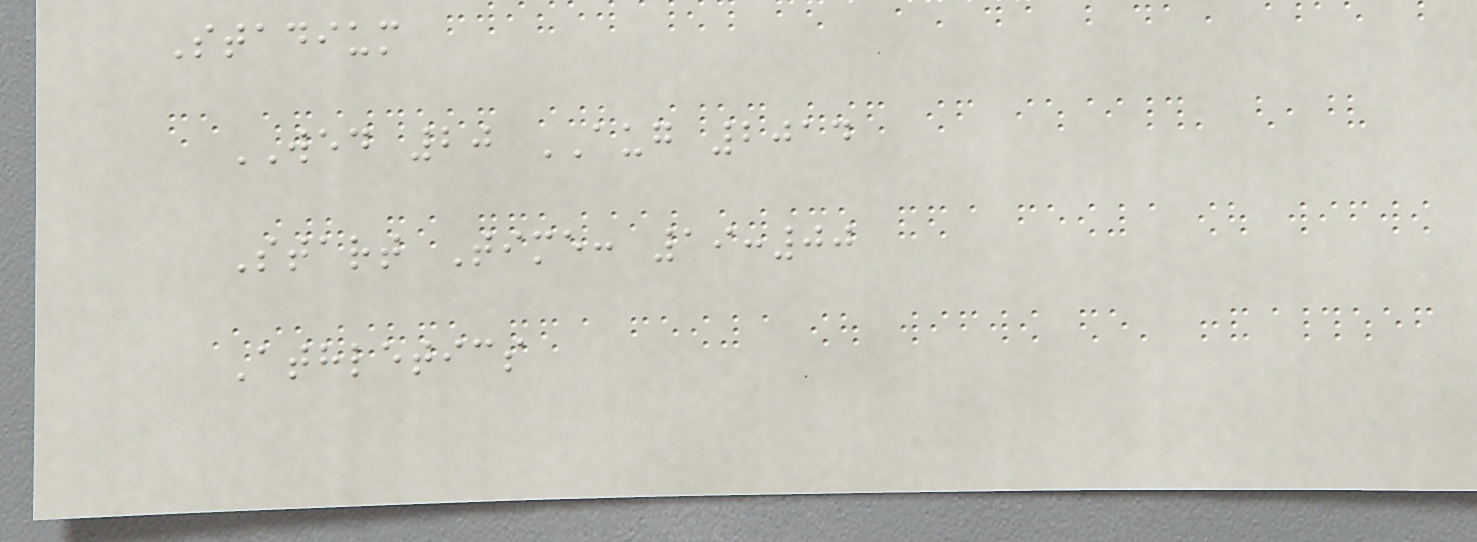Stadium
WED 20 AUG 2014
Start Time: 19:00
Athletics
